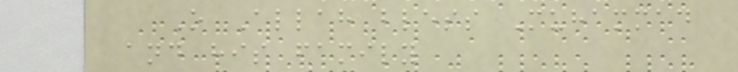O Allah bless Muhammad
and his family
